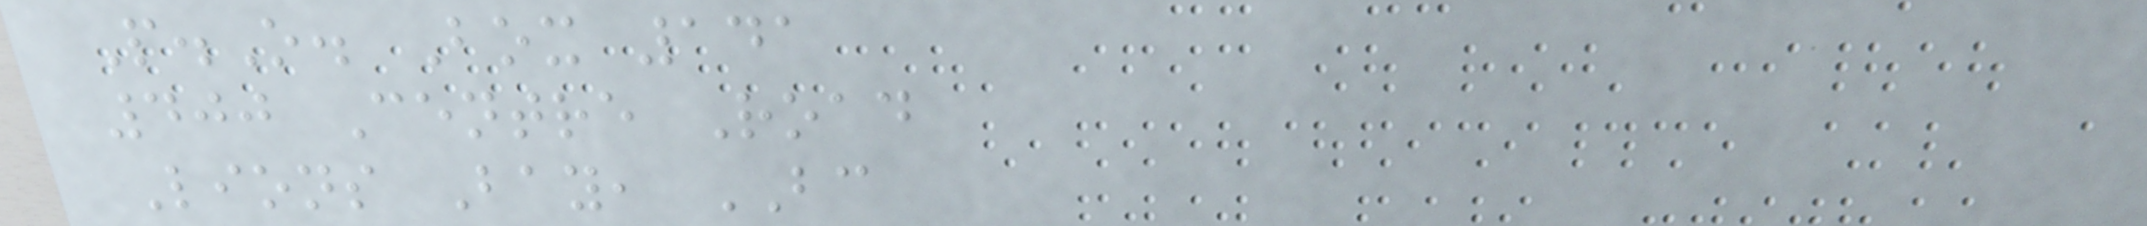P.O. Box 141
400 Centre Road
Lions Bay, BC
